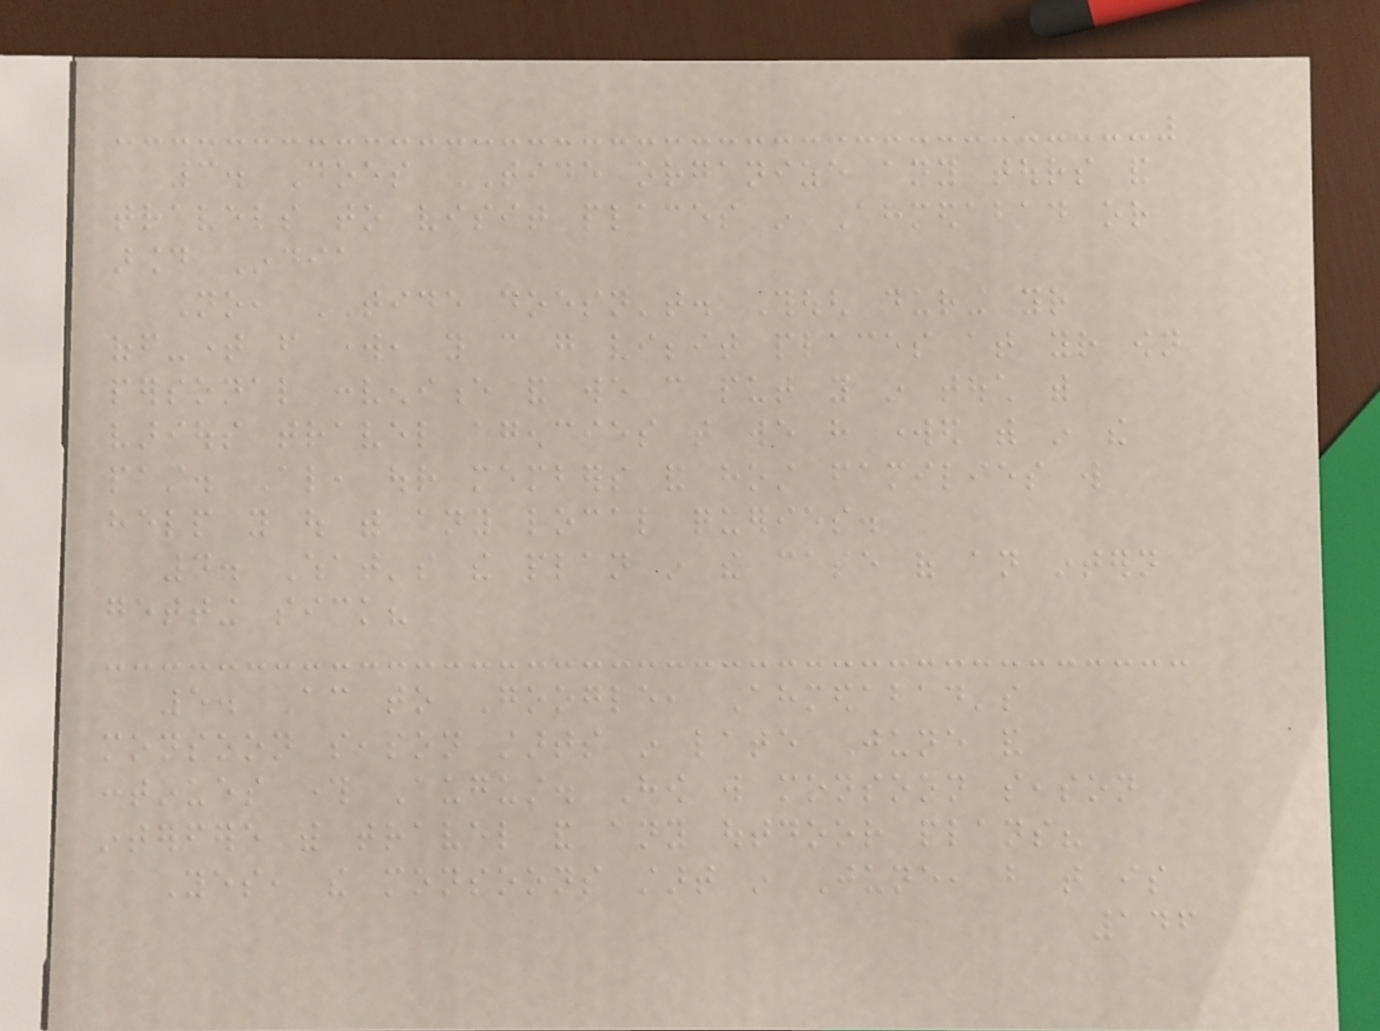3. Does TIDE organize any tours and
travels to visit places in Ahmedabad or
around India
No, TIDE doesn't. Though during your
off-time from work, you can go visit places at your own
personal convenience and we can put you in touch with
various travel agencies that we have worked with in the
past. Also, our members and host families will
help you out with any local queries.
4. What's the plan in the case of an intern
getting sick?
5. According to Google, Ahmedabad's
monsoon season starts in late June and
continues through August. How will monsoon season
interfere with travel and any outdoor plans?
Yes, the monsoons start in June, but that is
146
